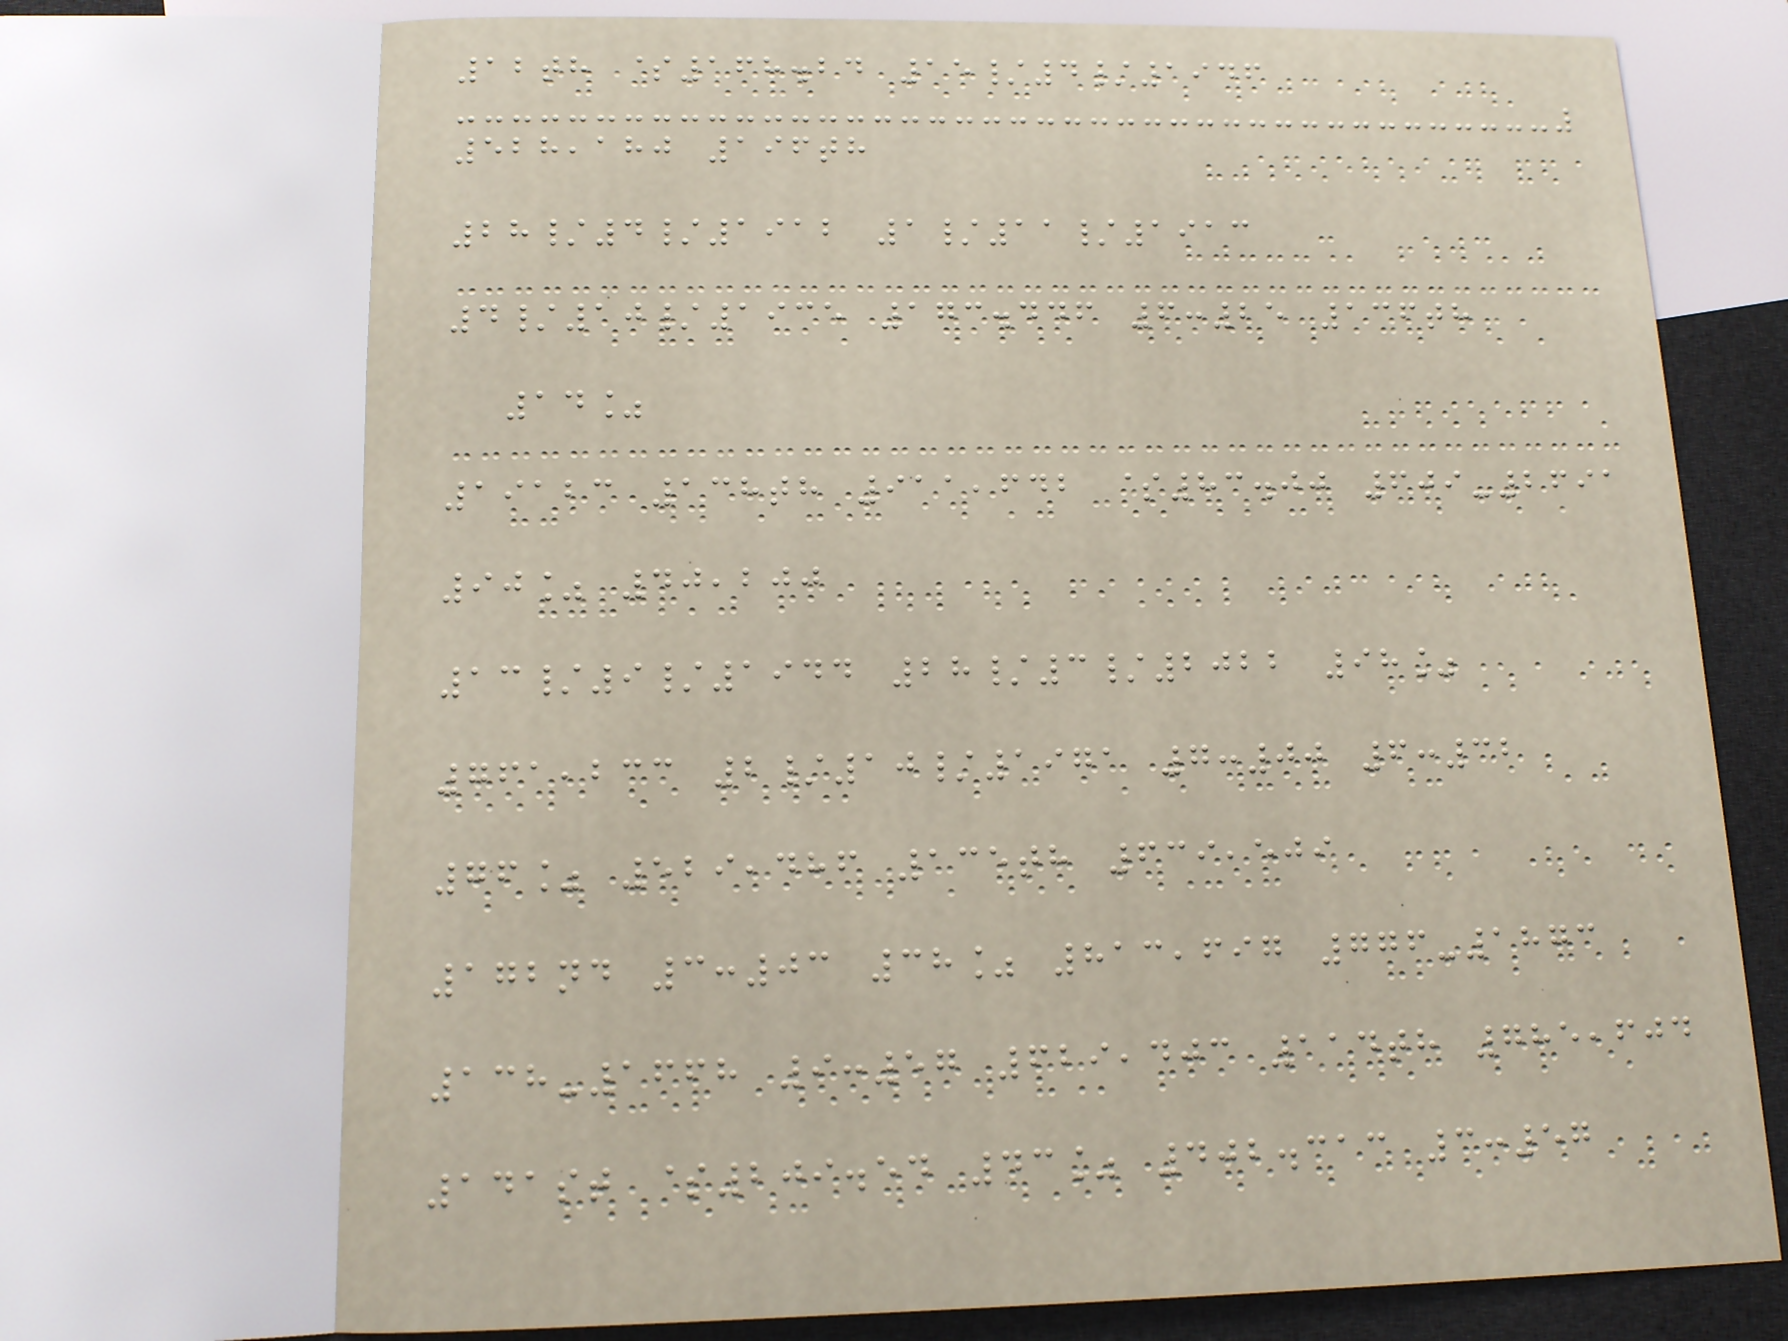12th $168.24 15/4/1946
528,180 196th
28/4/1912 1/11/1913
4/10/1935 173.446 6:25 136th
14%
19123 138th 911,642 $83.00 609-2691
90% 40,200
13/9/1944 28/3/2022 98%
761,233 2/10/1971 7:00 6:32
76% 529,486 135th 639,509
172nd 3:03 38% 813,697 776-1873
138-1668 9:57 629,403 114th 785,604
141st $209.54 43% 402.313 3:57
